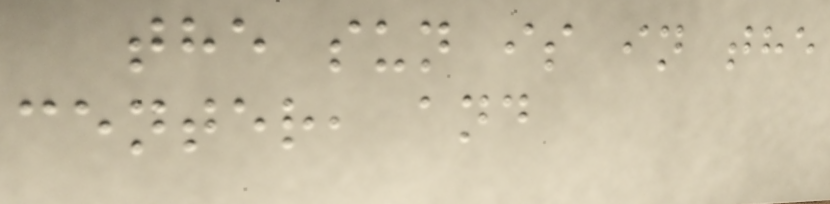the sun is in the
center, and
